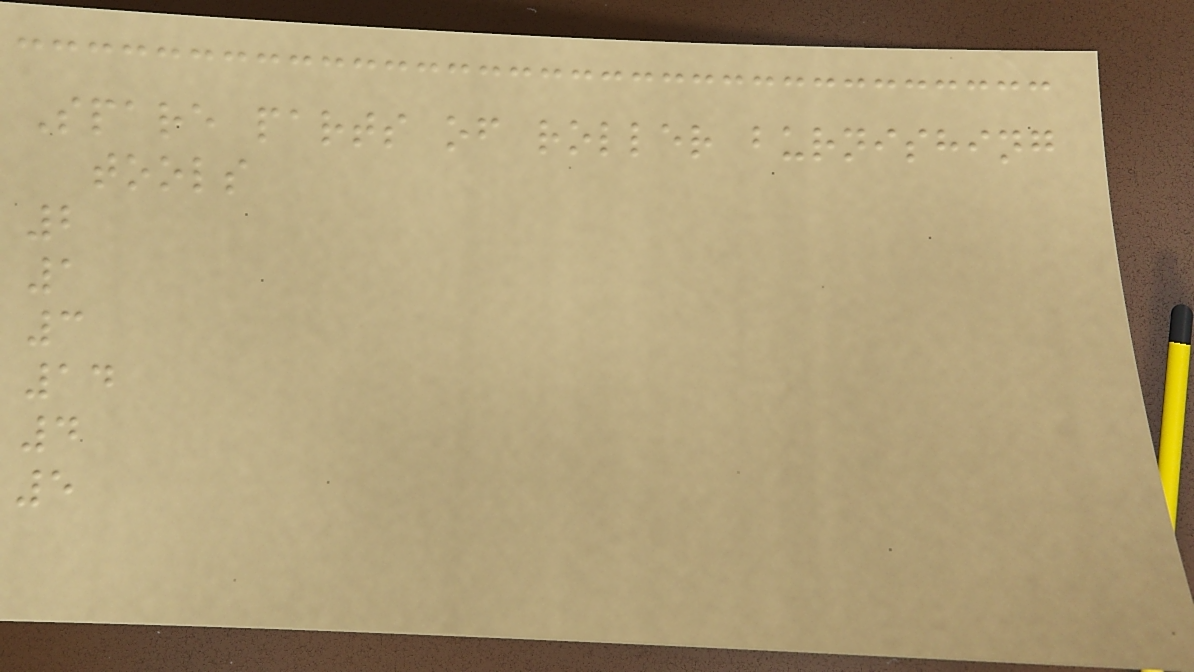Spare parts of roller burnishing
tools
2
1
3
14
4
5
